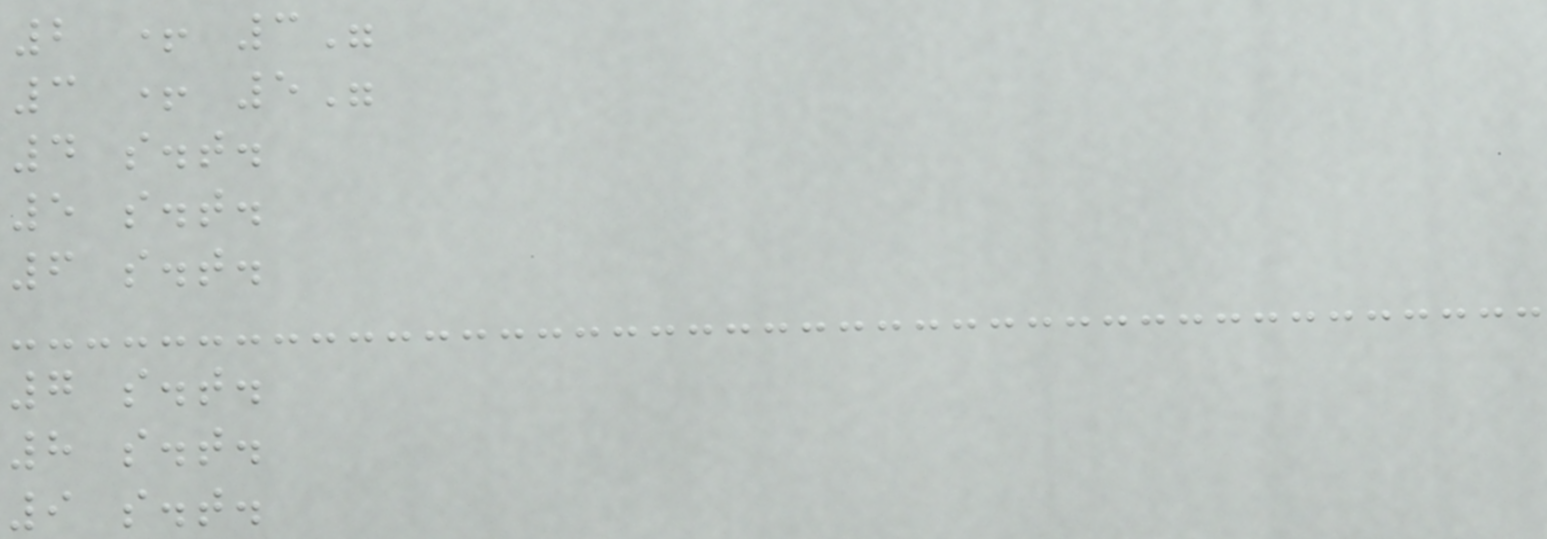2 + 3"
3 + 5"
4 s.t.
5 s.t.
6 s.t.
7 s.t.
8 s.t.
9 s.t.
